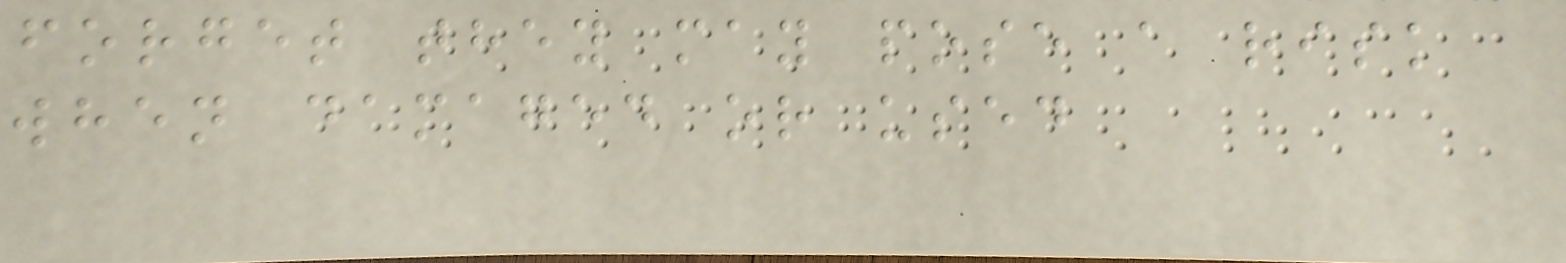forget they may pose a risk
when damaged or used
